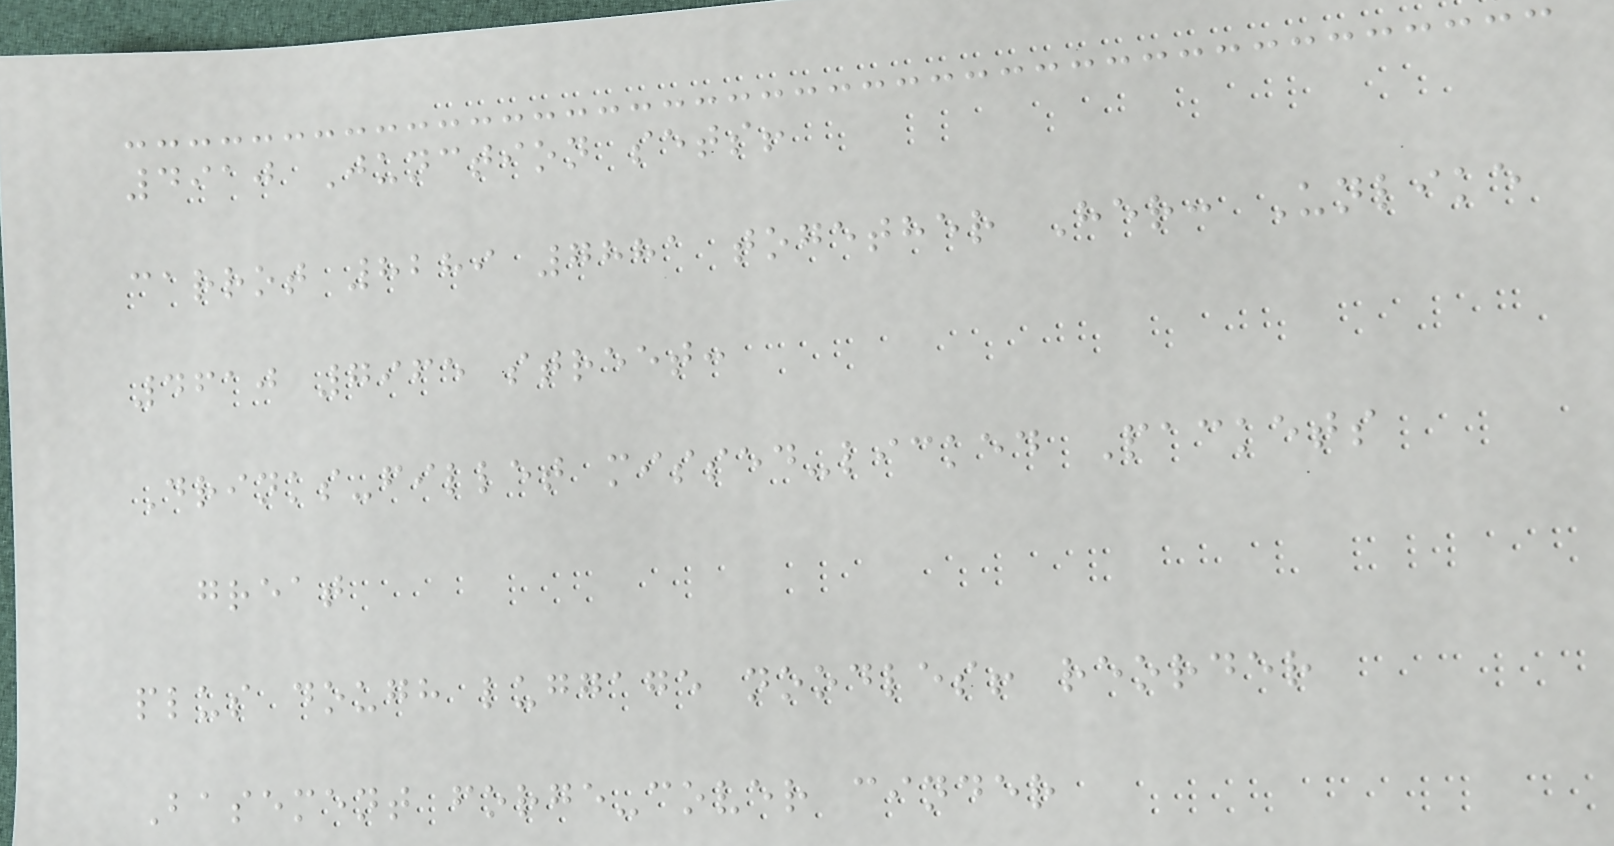4910 Junction sets!
carrot 8289 7881 together Her: Unlike
4610 7965 street:
Drinks-fillet missed-licked Packets
great
plus dough luggage noodles! reorder
Basement forge-cover cinder
